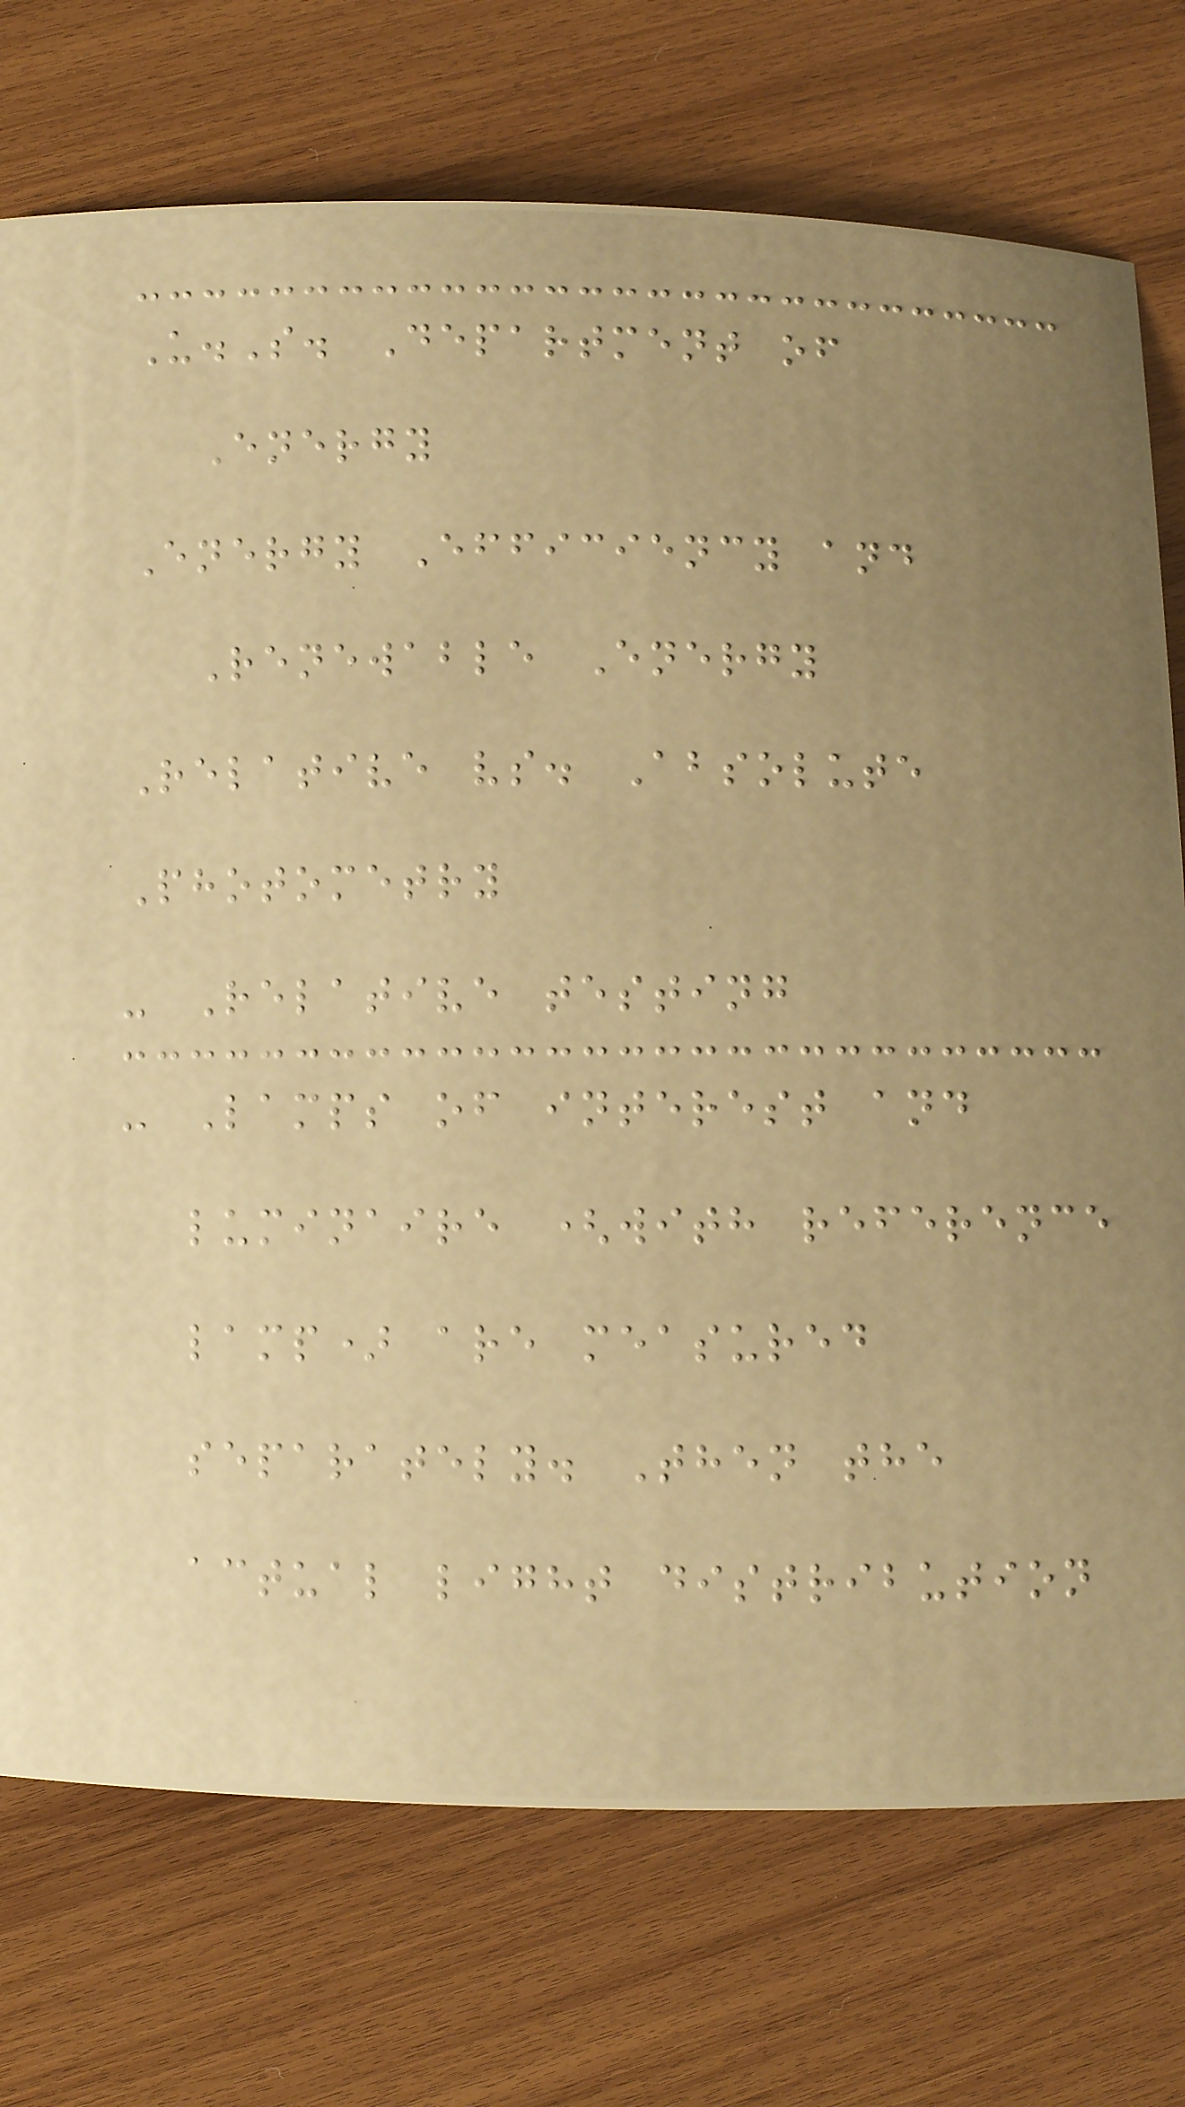U.S. Department of
Energy
Energy Efficiency and
Renewable Energy
Relative vs. Absolute
Photometry
- Relative testing
- Lamps of interest and
luminaire (with reference
lamp) are measured
separately. Then the
actual light distribution
